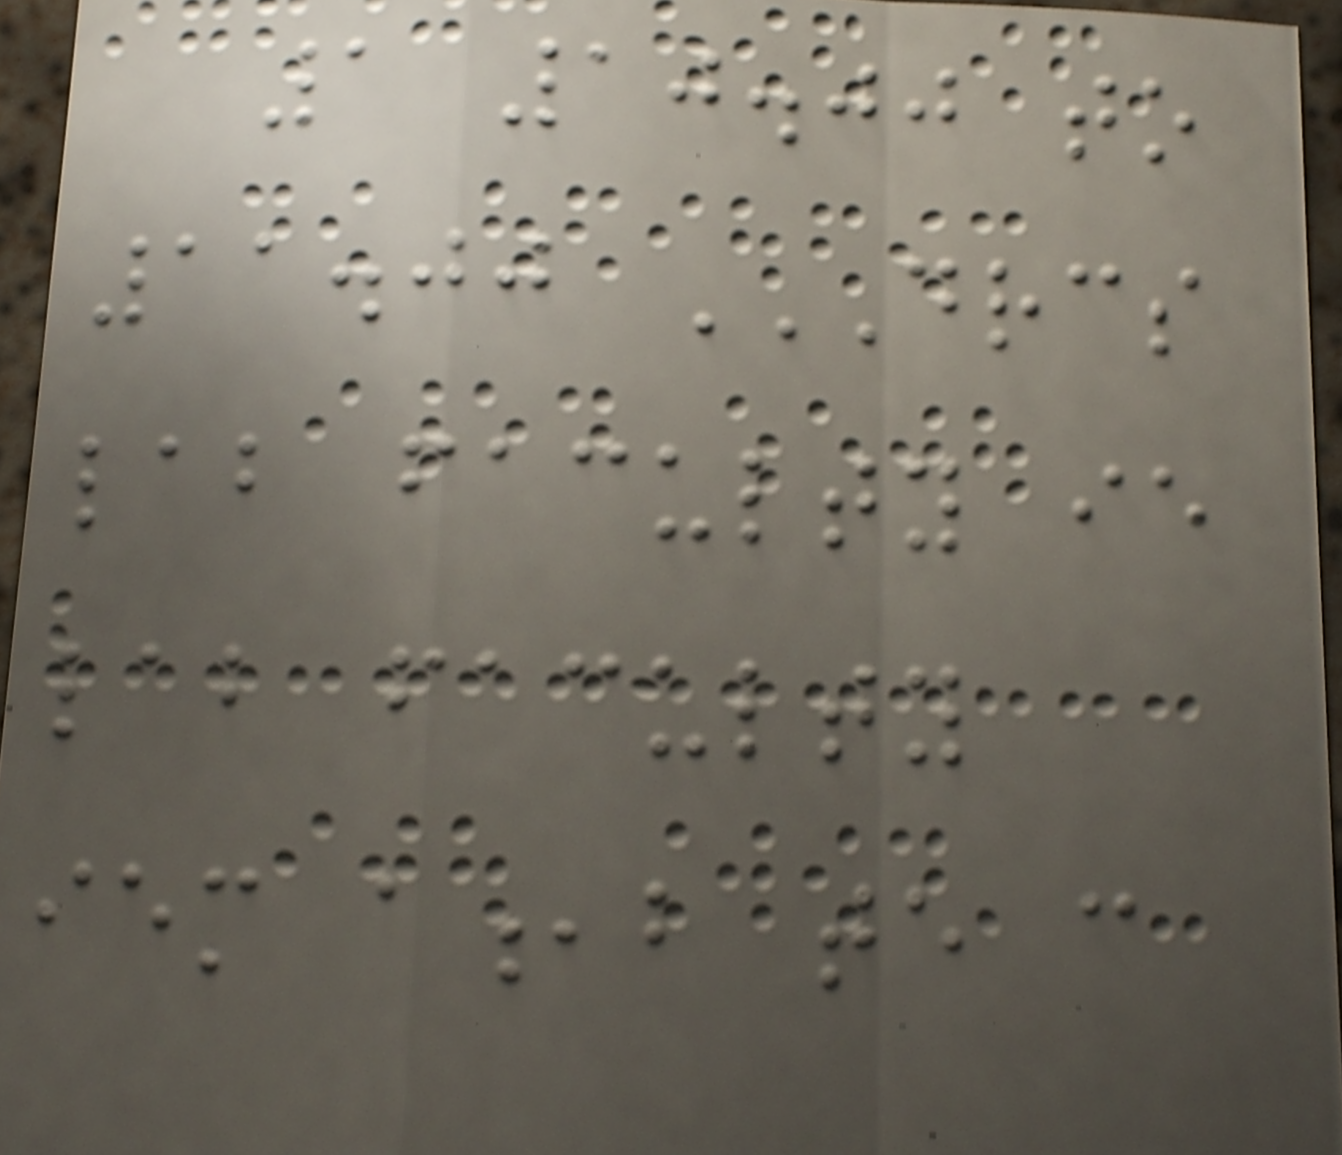1 10.00 to
11.00 DRCS
LAB FACULTY IE
LAB FACULTY
IEM A,B TE C
